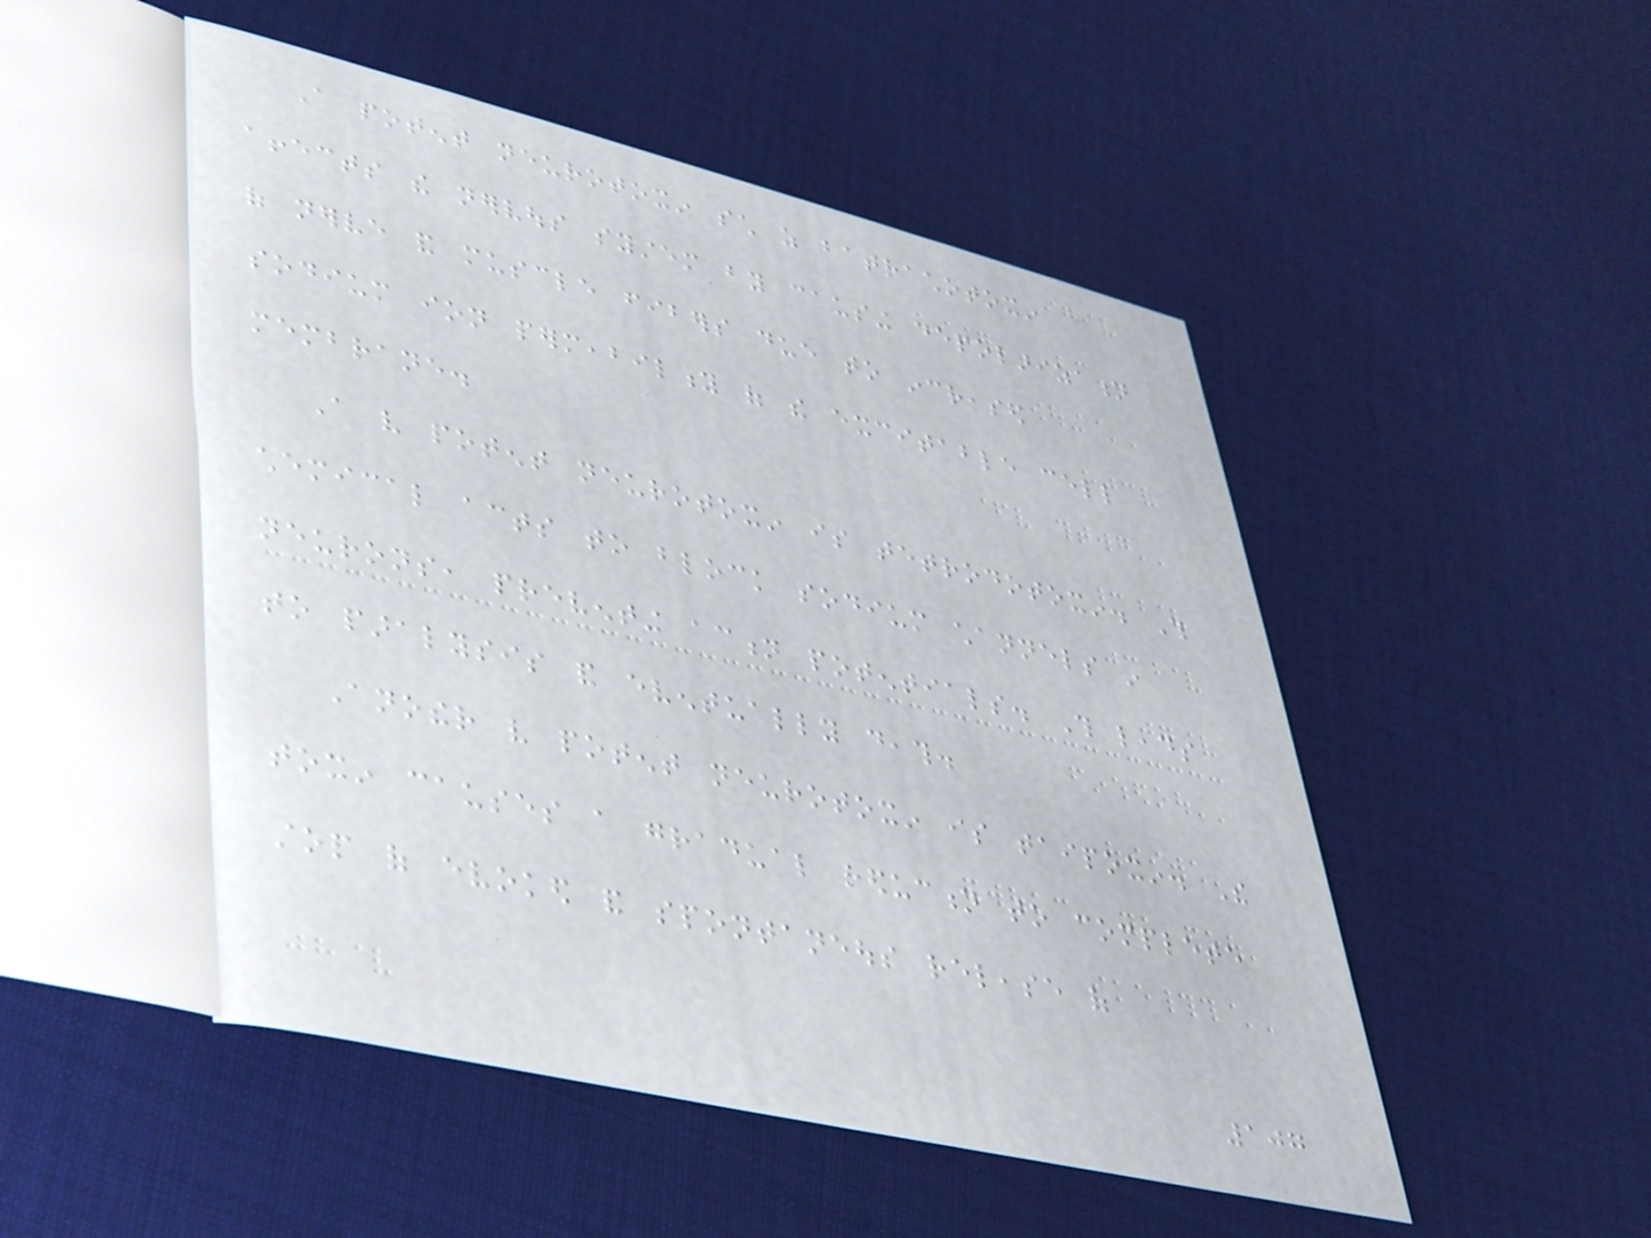A potent neurotoxin such as batrachotoxin
affects the nervous system by causing depolarization
of nerve and muscle fibers due to increased
sodium ion permeability of the excitable cell
membrane.
A very potent neurotoxin is tetrodotoxin. This
chemical acts to block sodium channels in
neurons, preventing action potentials. This leads
to paralysis and eventually death.
Another very potent neurotoxin is taipoxin. The
toxin causes a gradual reduction to complete
stop of evoked and spontaneous release of
107
